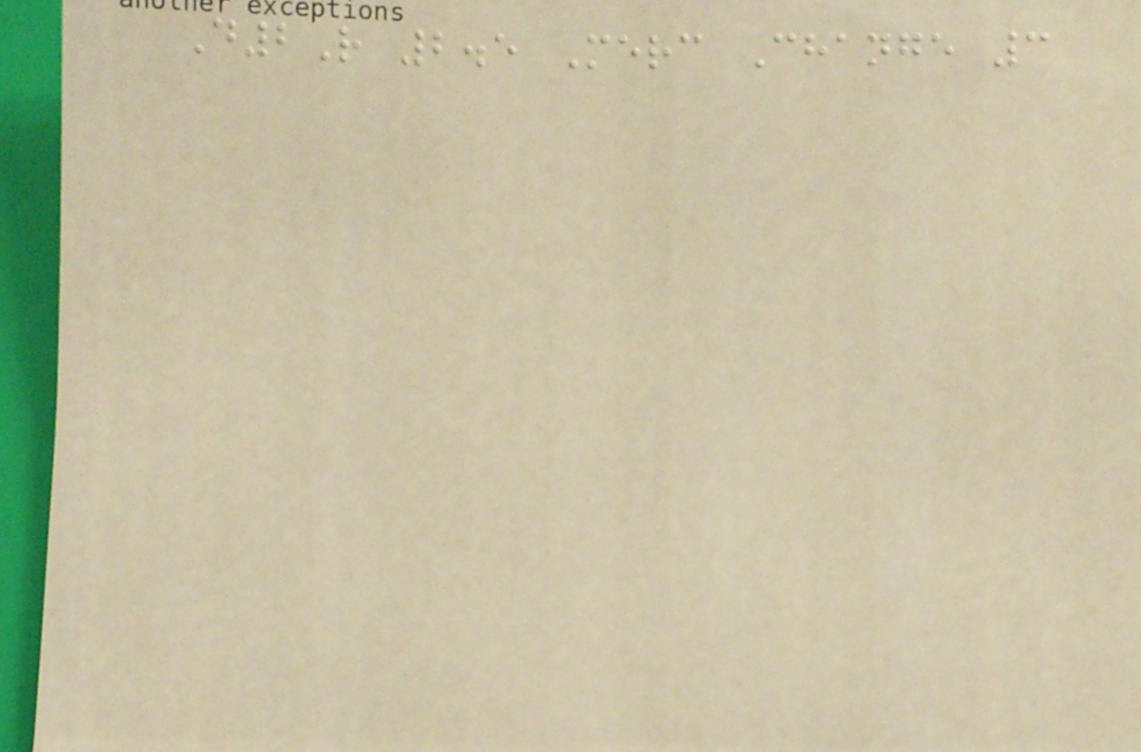D2R 2.5 Merc Change 3
